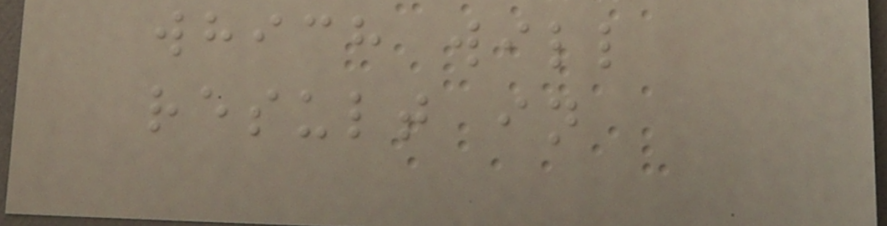which will
result in
